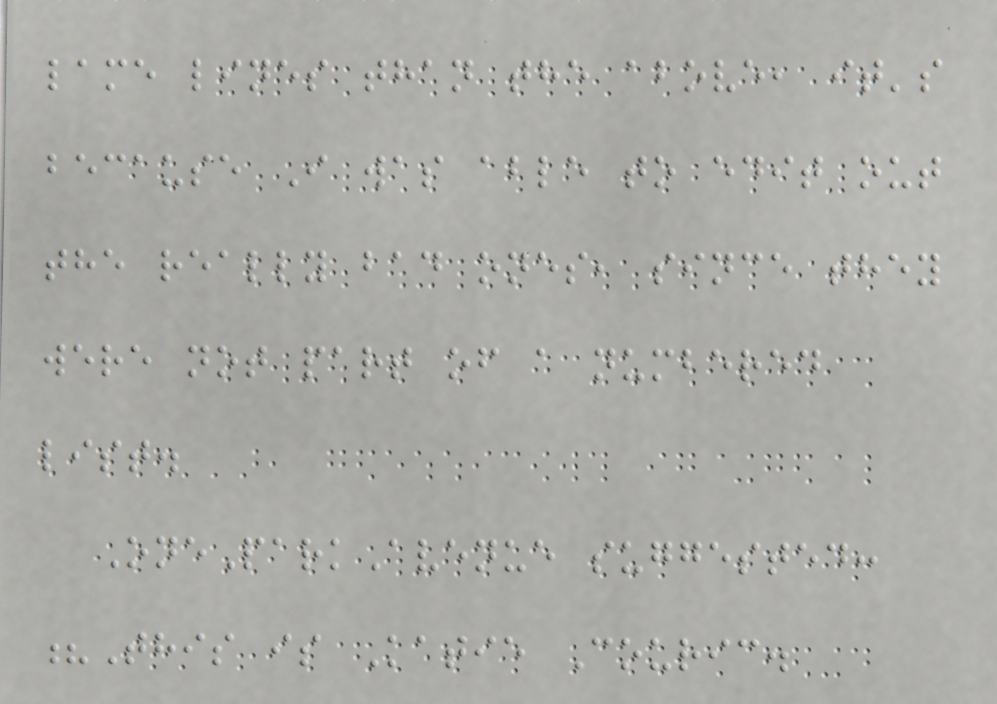lame lines than the above, it's
because I was able to edit out
the really bad ones, since they
were not part of a numbered
list.
OneParkAvenue suggested:
?This is Katie Couric.
